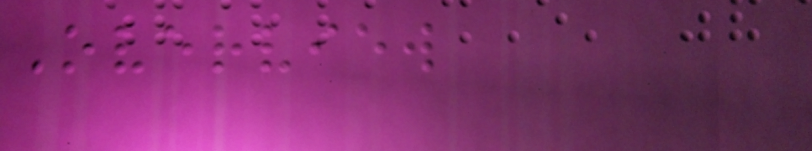Overview
